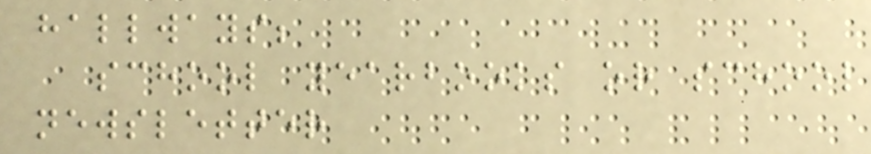hallways;
school yearbooks or school
newsletter
